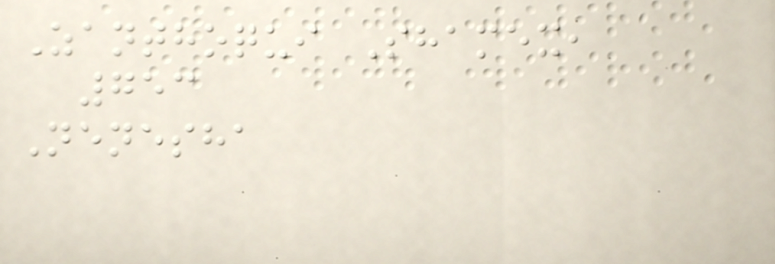Zanthoqui Shamex,
753
Nenesha
